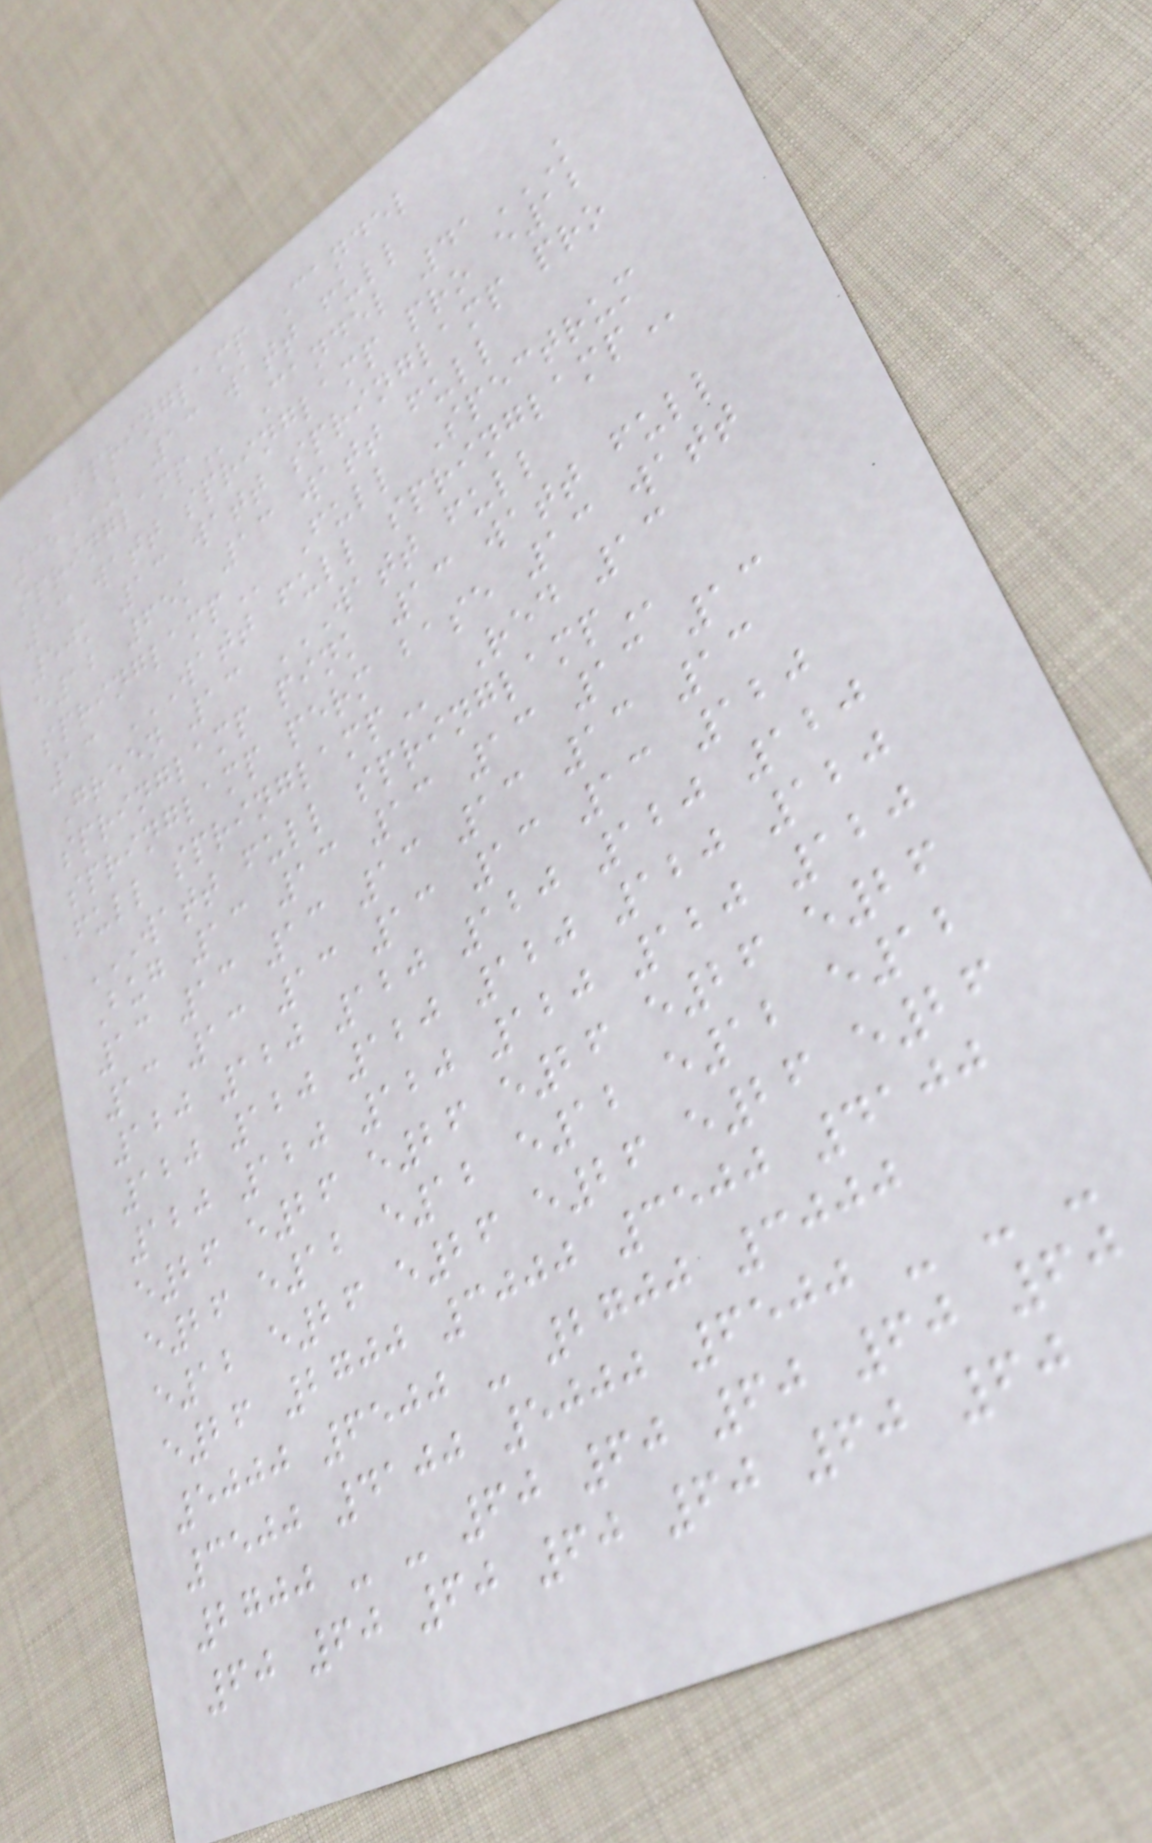SPRINGLAMP Candel
35K 13 WATT FULL
SPRINGLAMP Candel 41K
13 WATT SPRINGLAMP PRO E12
50K 13 WATT SPRINGLAMP PRO
E12 65K 13 WATT FULL
SPRINGLAMP Full Spectrum
13 WATT FULL SPRINGLAMP
Green 13 WATT FULL
SPRINGLAMP PINK 13 WATT FULL
SPRINGLAMP PERM BASE 13 WATT
FULL SPRINGLAMP Red 13
WATT FULL SPRINGLAMP
Bug 13 13 13 13 13 13
13 13 13 13 13 13 13
13 13 13 13 13 13 120
120 120 120 120 120 120
120 120 120 120 120 120
120 120 120 120 120 120
e26 e26 e26 e26 e26 e26
e26 e12 e12 e12 e12 e12
e12 e26 e26 e26 e26 e26
e26 2700 3000 3500 4100
5000 6500 - 2700 3000
3500 4100 5000 6500 - - -
2700 - - 60 60 60 60 60
60 60 60 60 60 60 60
